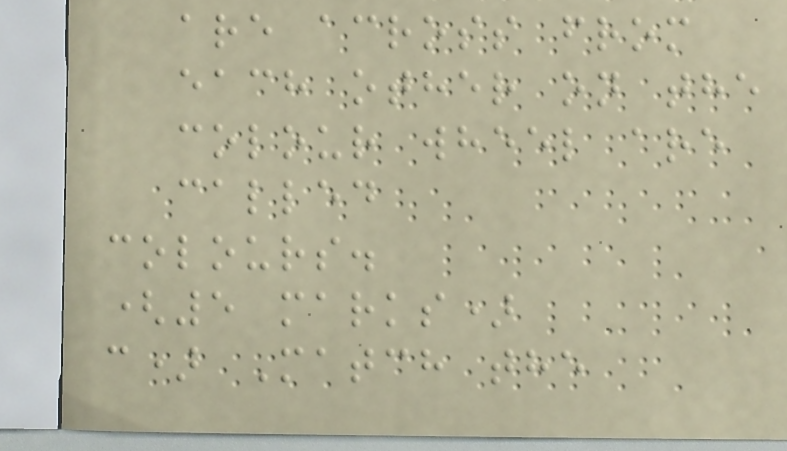are across from
each other on the
colour wheel are
called
colours.
(5 marks)
c) Match the
